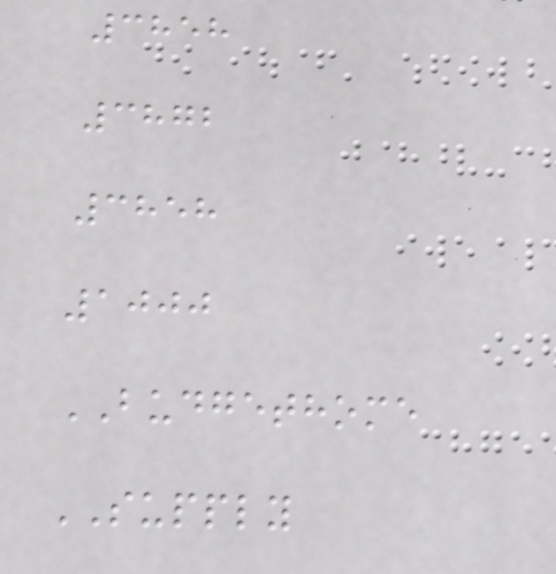3858
3872
3858
1000
BUDGETHOME
SUPPLY
